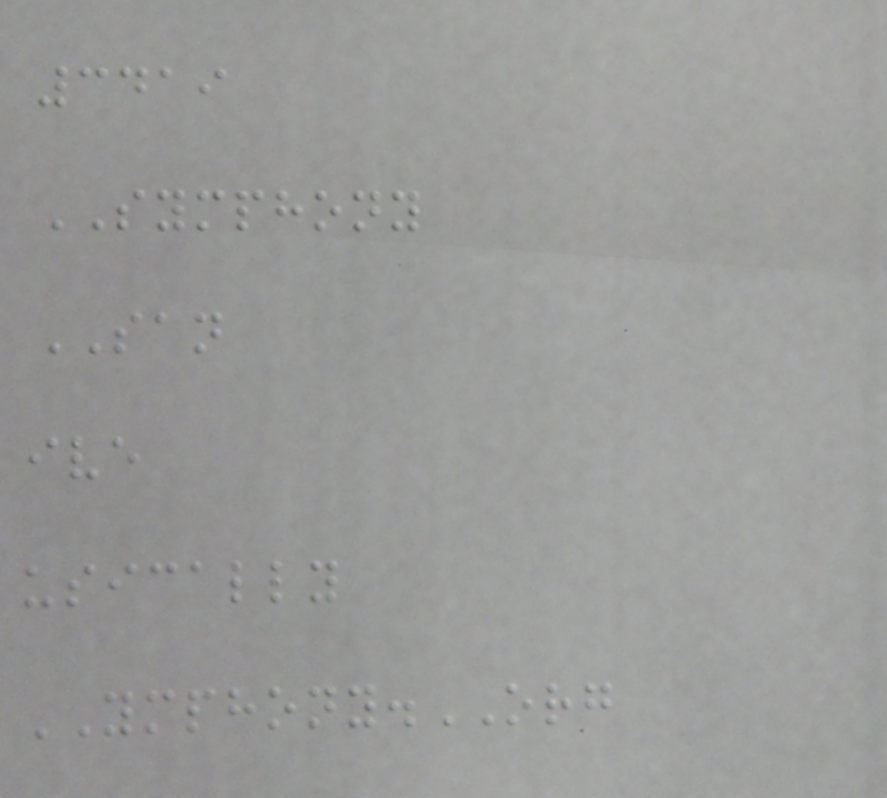3419
SYMPHONY
SAN
ive
usically
YMPHONY.ORG
